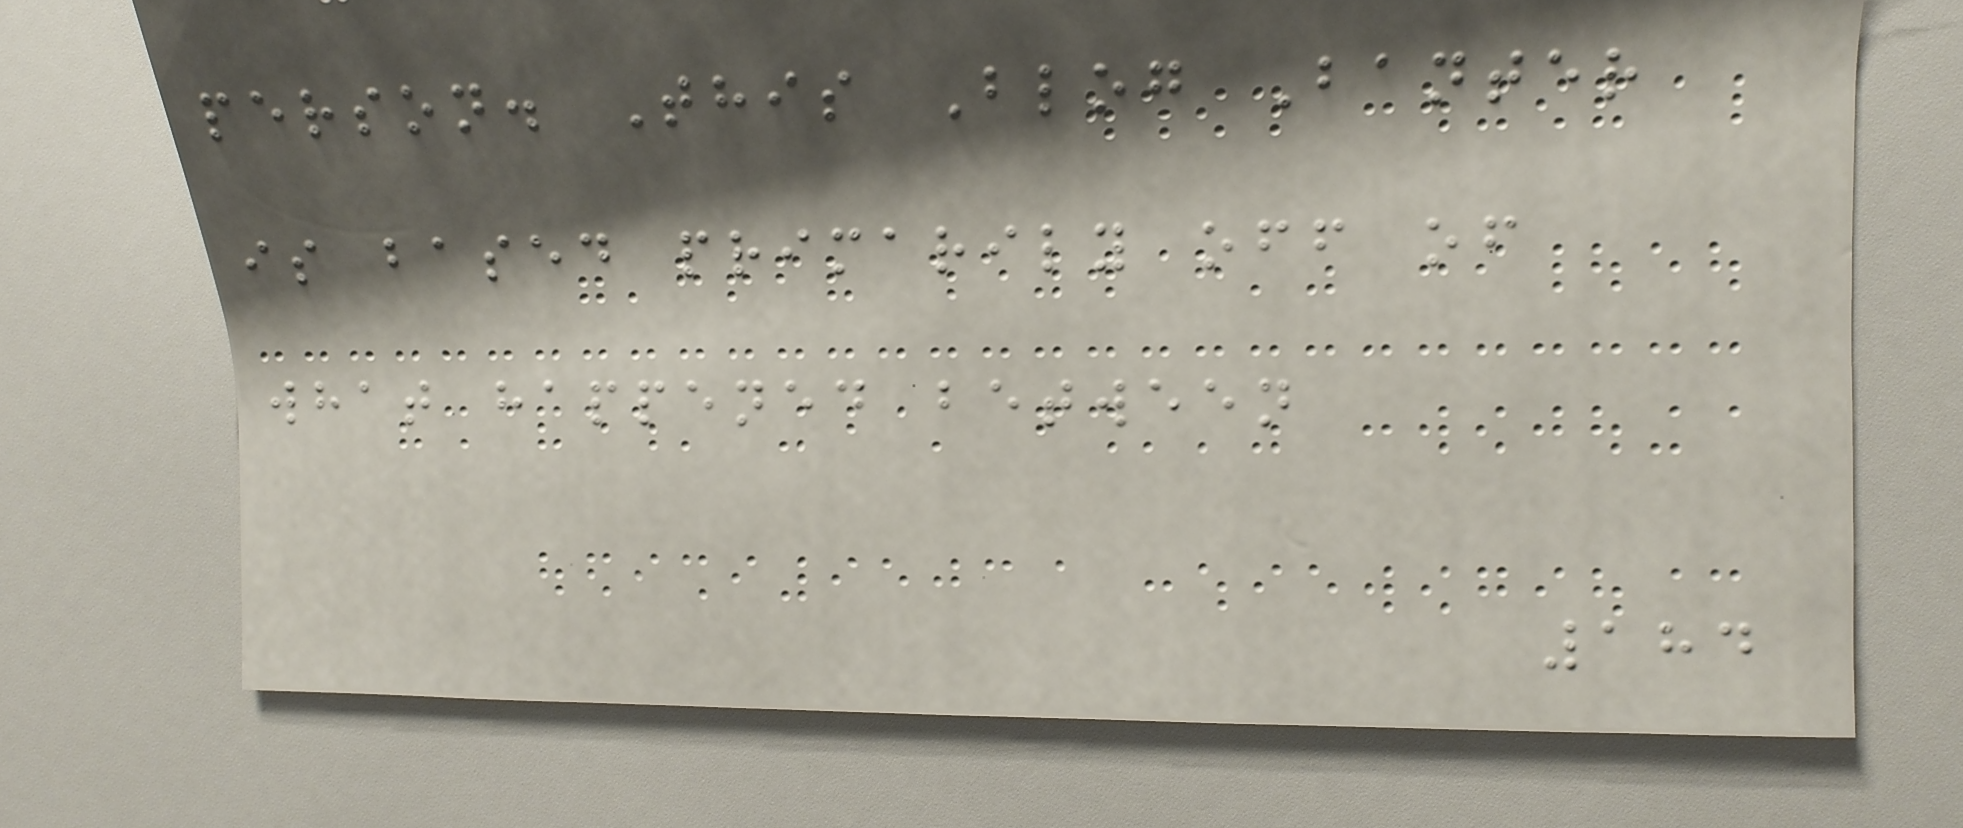person. This Blog Banter
is based primarily off of
what happened between
184
